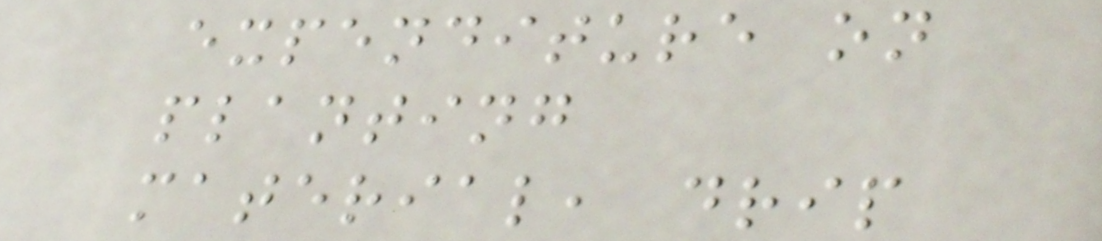expenditure on
planting
material, drip
